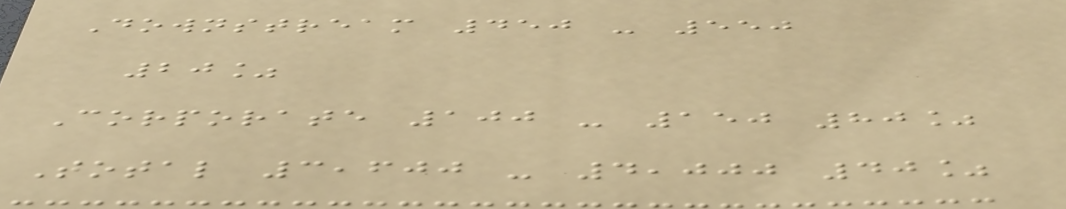Downstream 450 - 550
20%
Corporate 100 - 150 80%
Total 3,600 - 4,000 40%
